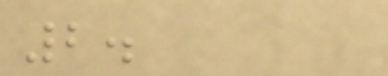2.
